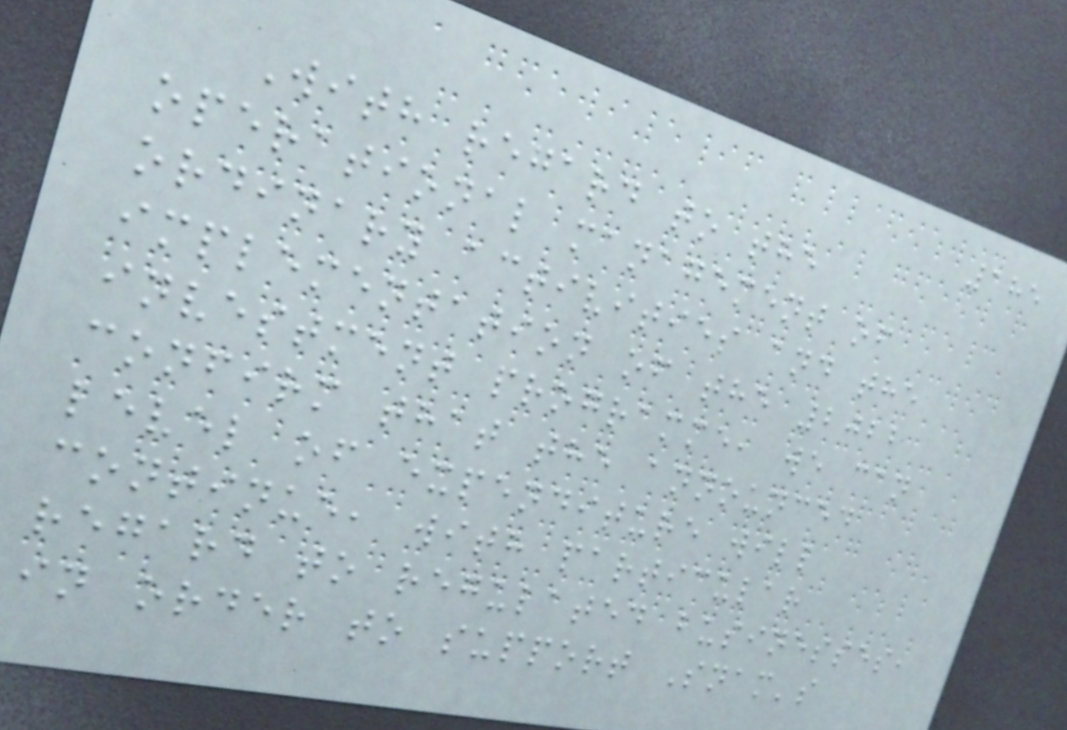185
With regard to the
operational management of
ordinary activities and the
implementation of the 2022
investment programme, we can
confirm that the announced
level of expenditure will
continue, with particular
regard to regulated businesses,
in order to support Snam's
